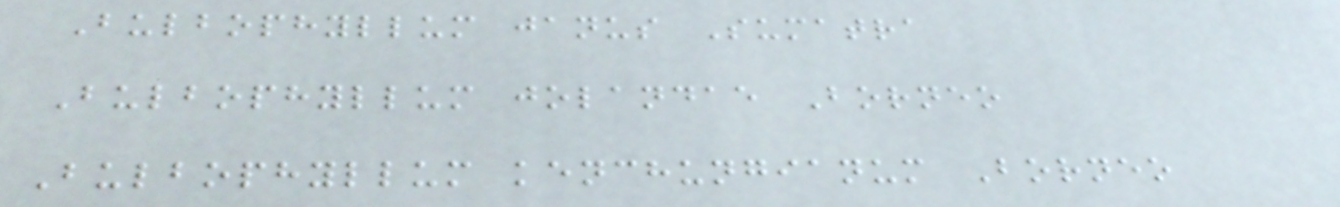Bulbophyllum janus Sumatra
Bulbophyllum jolandae Borneo
Bulbophyllum kenchungianum Borneo
